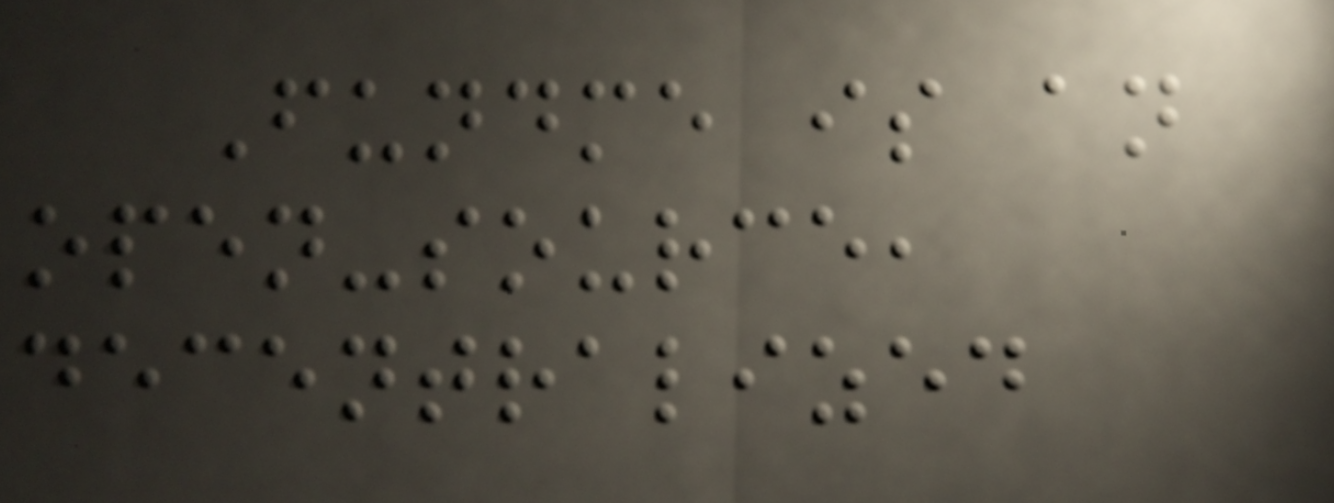Fundme is an
open-source,
decentralized
